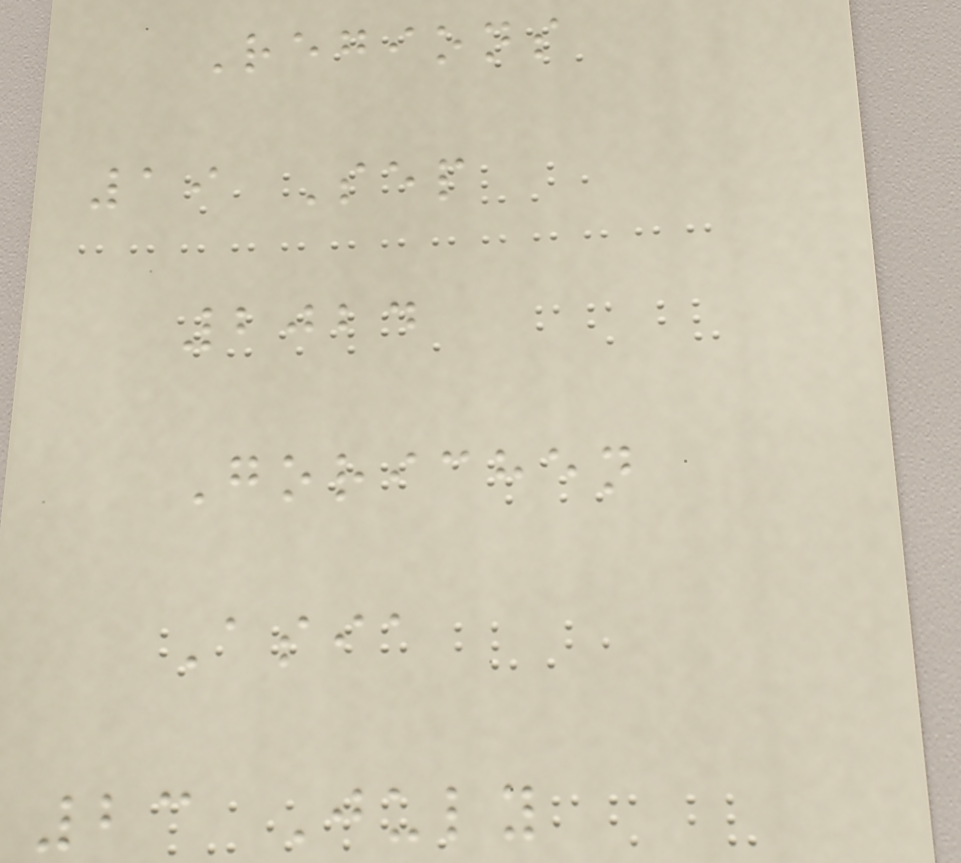Regions
19 Sep
2024
Gorichen
Asia
23 July
